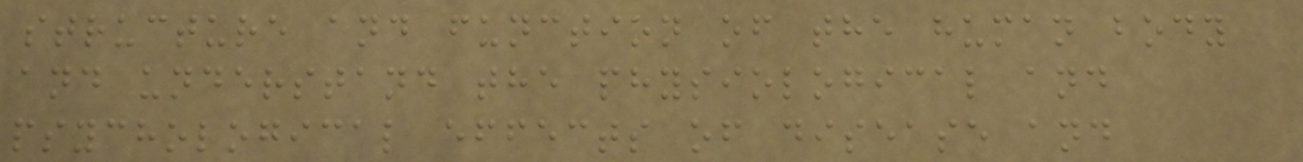structure and function of the human body
and understand the physiological and
psychological effects of disease and
